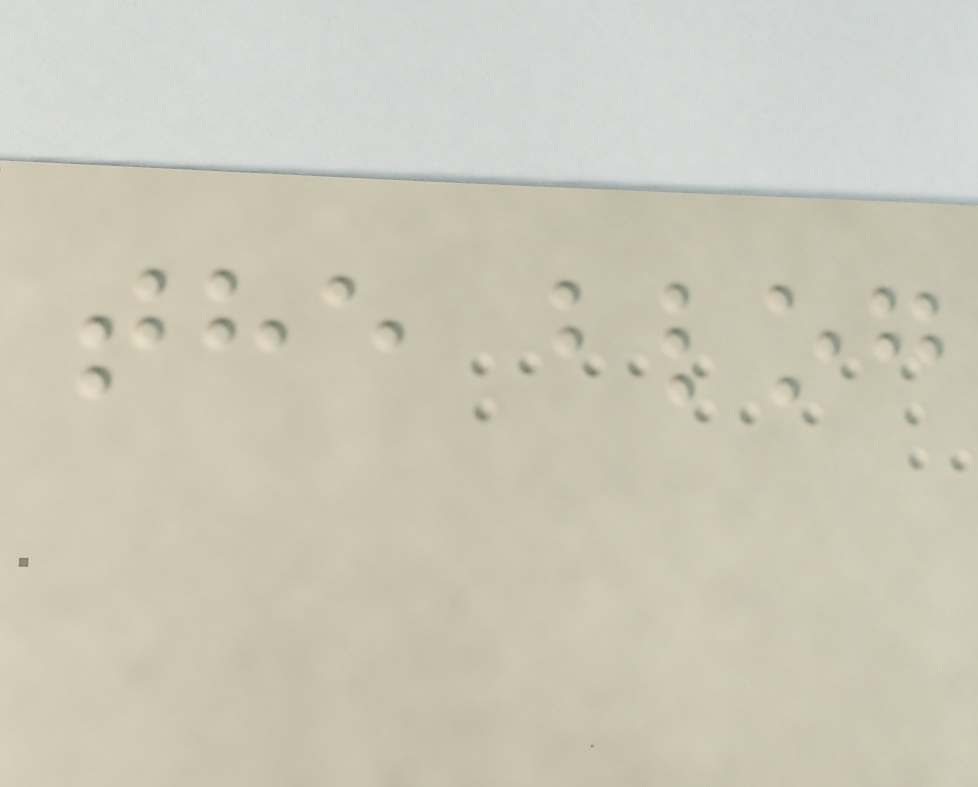the blog
